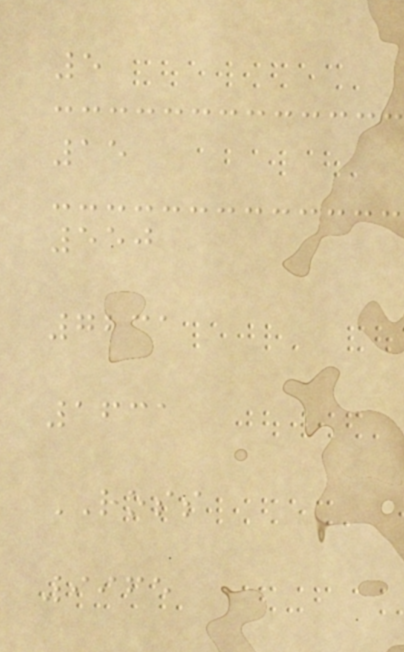5
15
550
7231
1631
ROSS
9965
